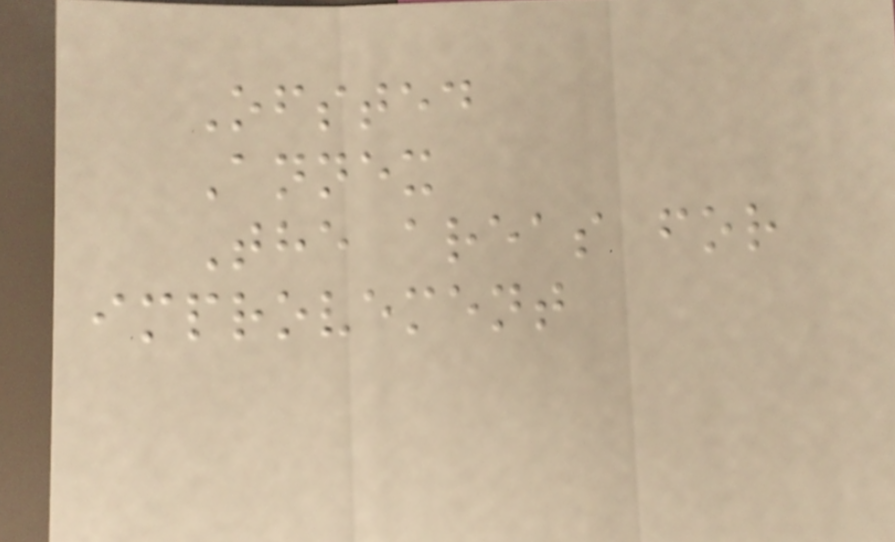Ofsted
Annex
The areas for
improvement
